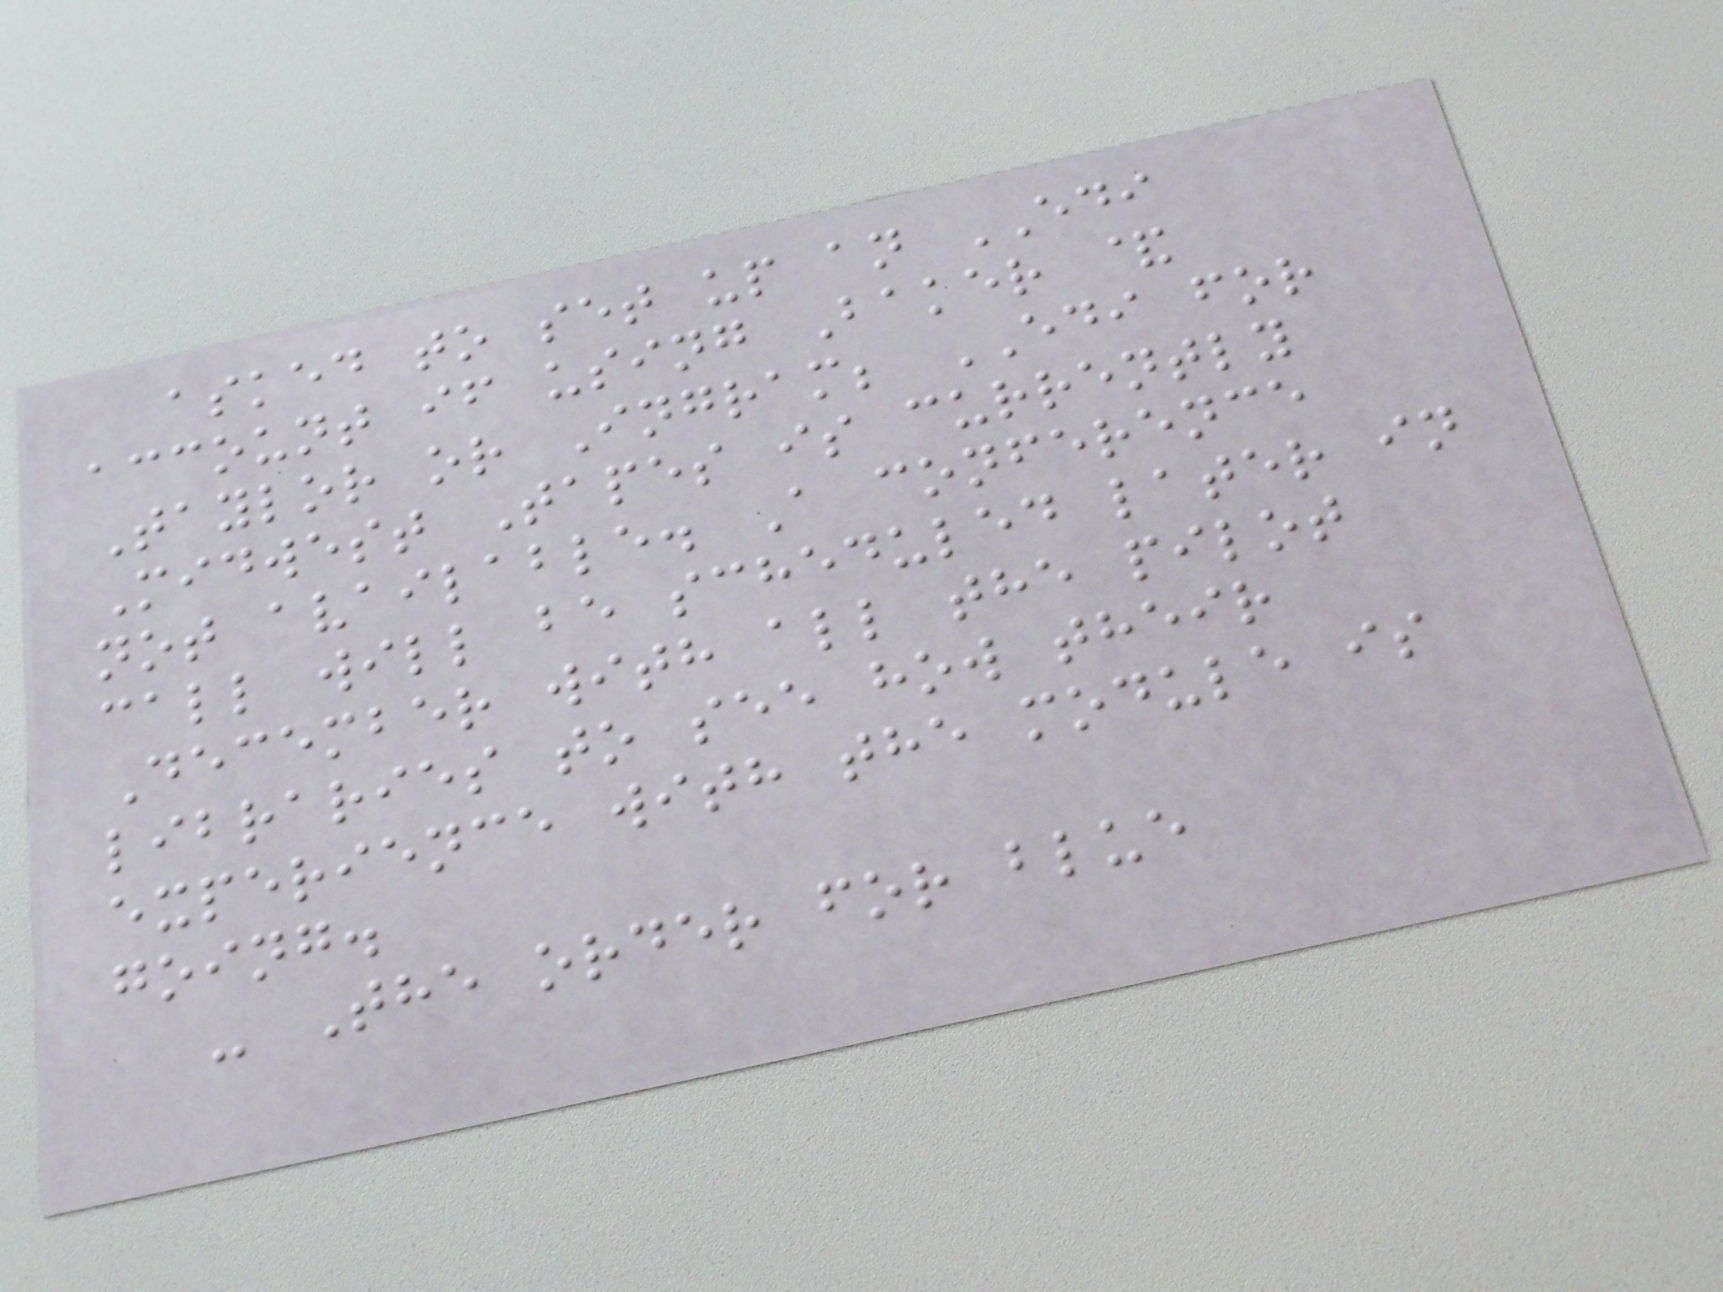asked to set up an EDI
account if using Baker &
Taylor or Ingram; EDI for
Midwest Tapes is currently
not available. A conference
call will be scheduled later in
December with all the pilot
libraries to see how their
experience with the module is
going.
- The order for blue
